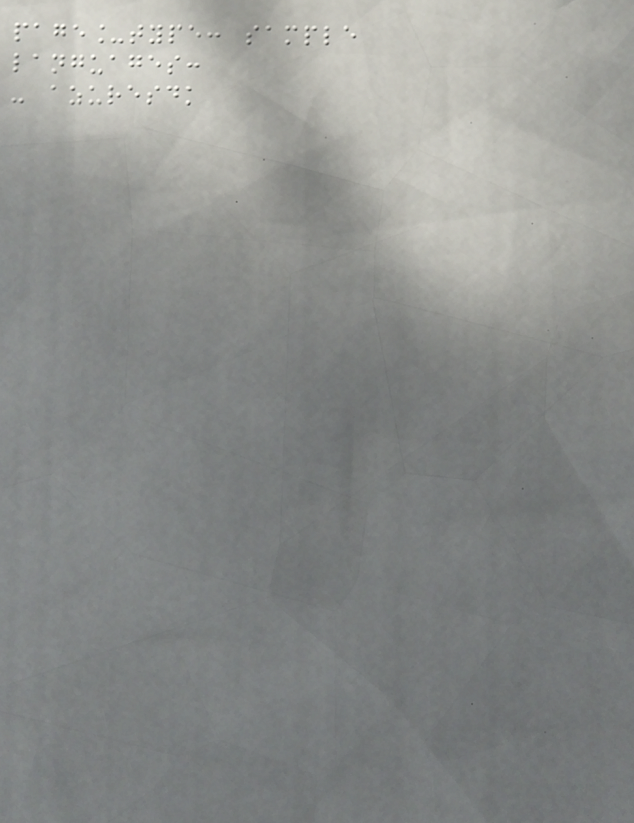page_type: sample
languages:
- azuresdk
